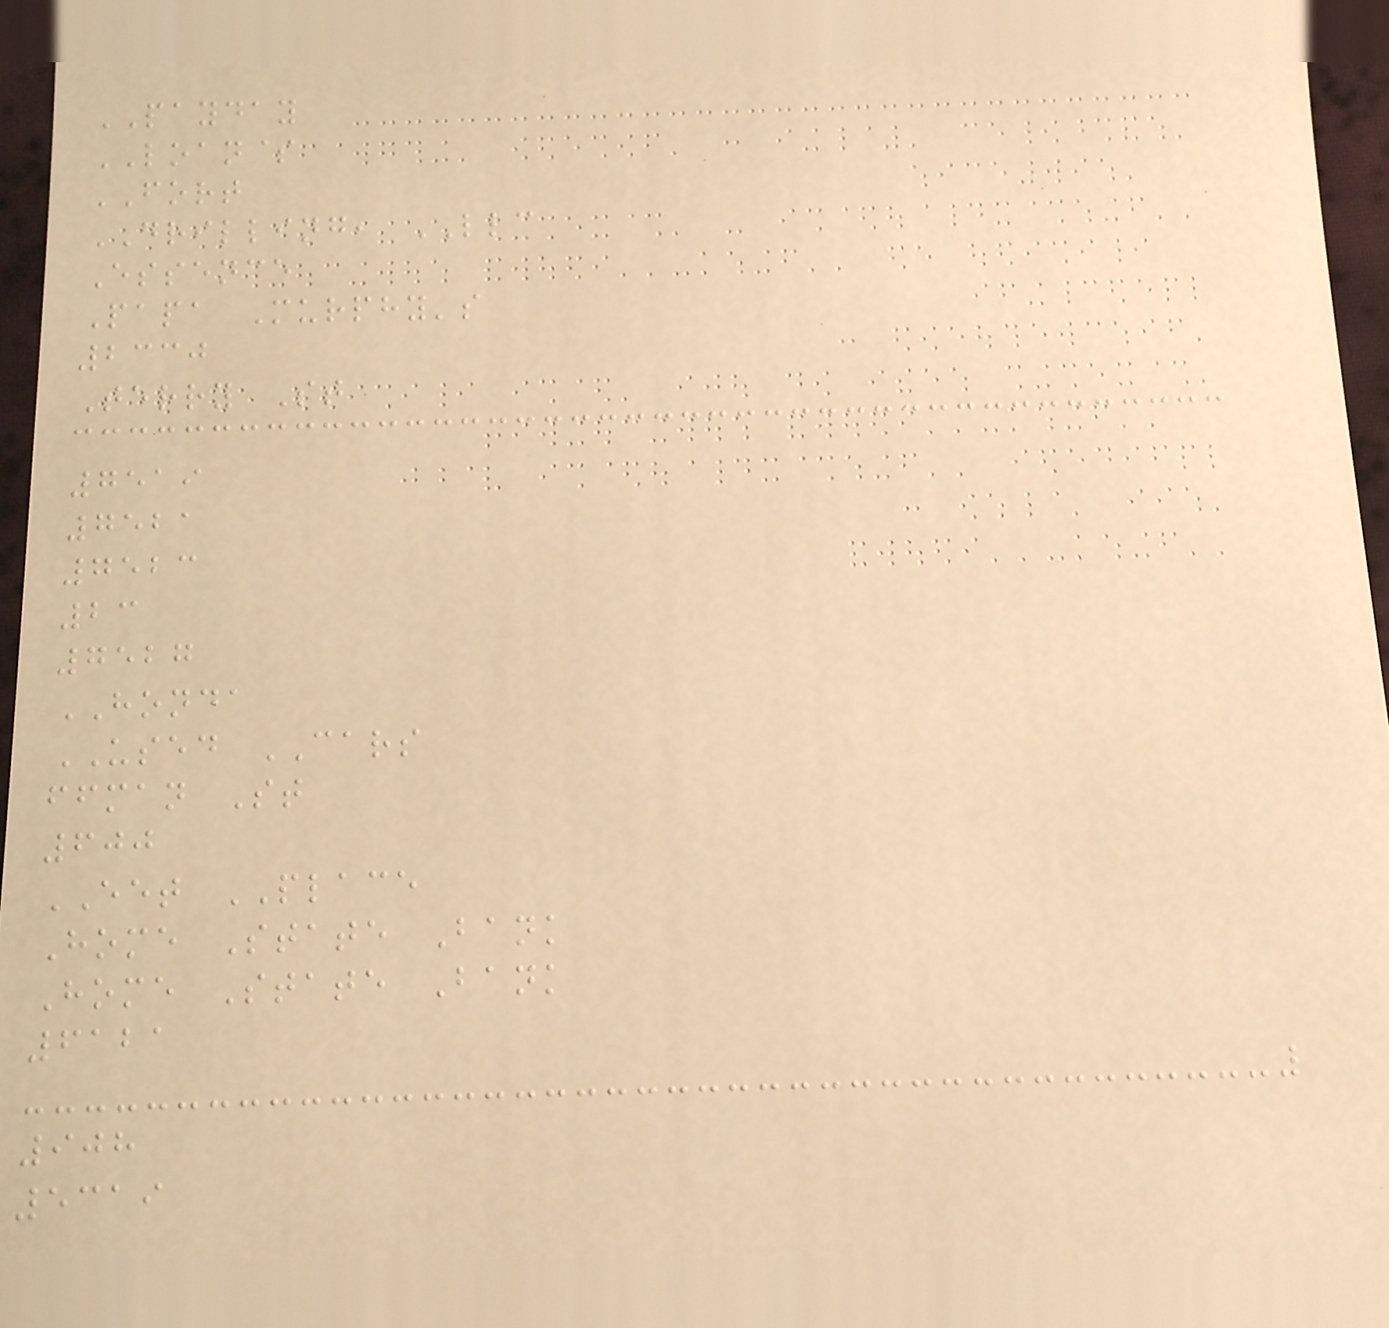PAYDAY
LOAN$
FORT
DRILLING, LLC
Essence
Papa Murphy's
2330
Terry St
7519
7521
7523
23
7527
HONDA
USED CARS
ffman St
600
EET PLACE
Home State Bank
Home State Bank
6121
908
5319
